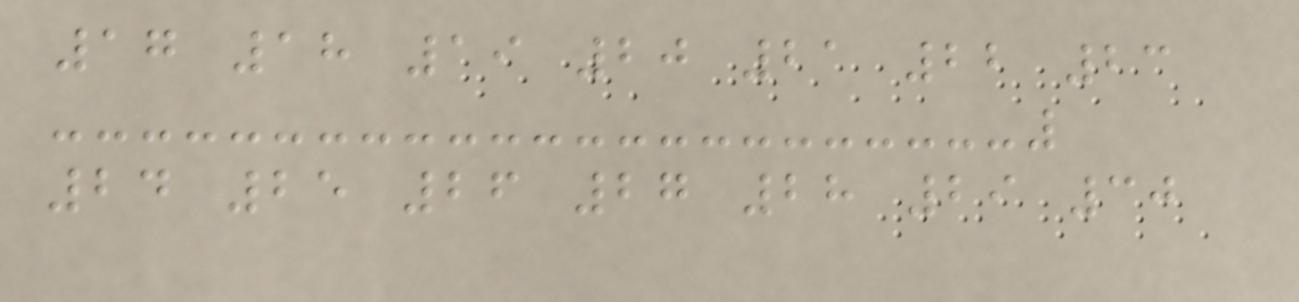17 18 19 20 21 22 23
24 25 26 27 28 29 30
